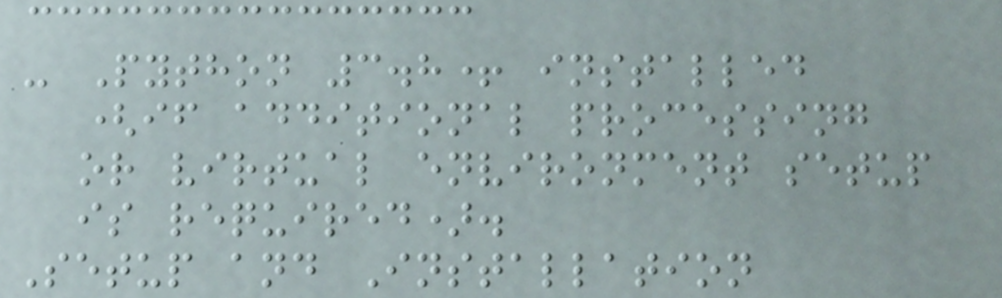- Python 3.8+ installed
(if additional processing
or virtual environment setup
is required).
Setup and Installation
